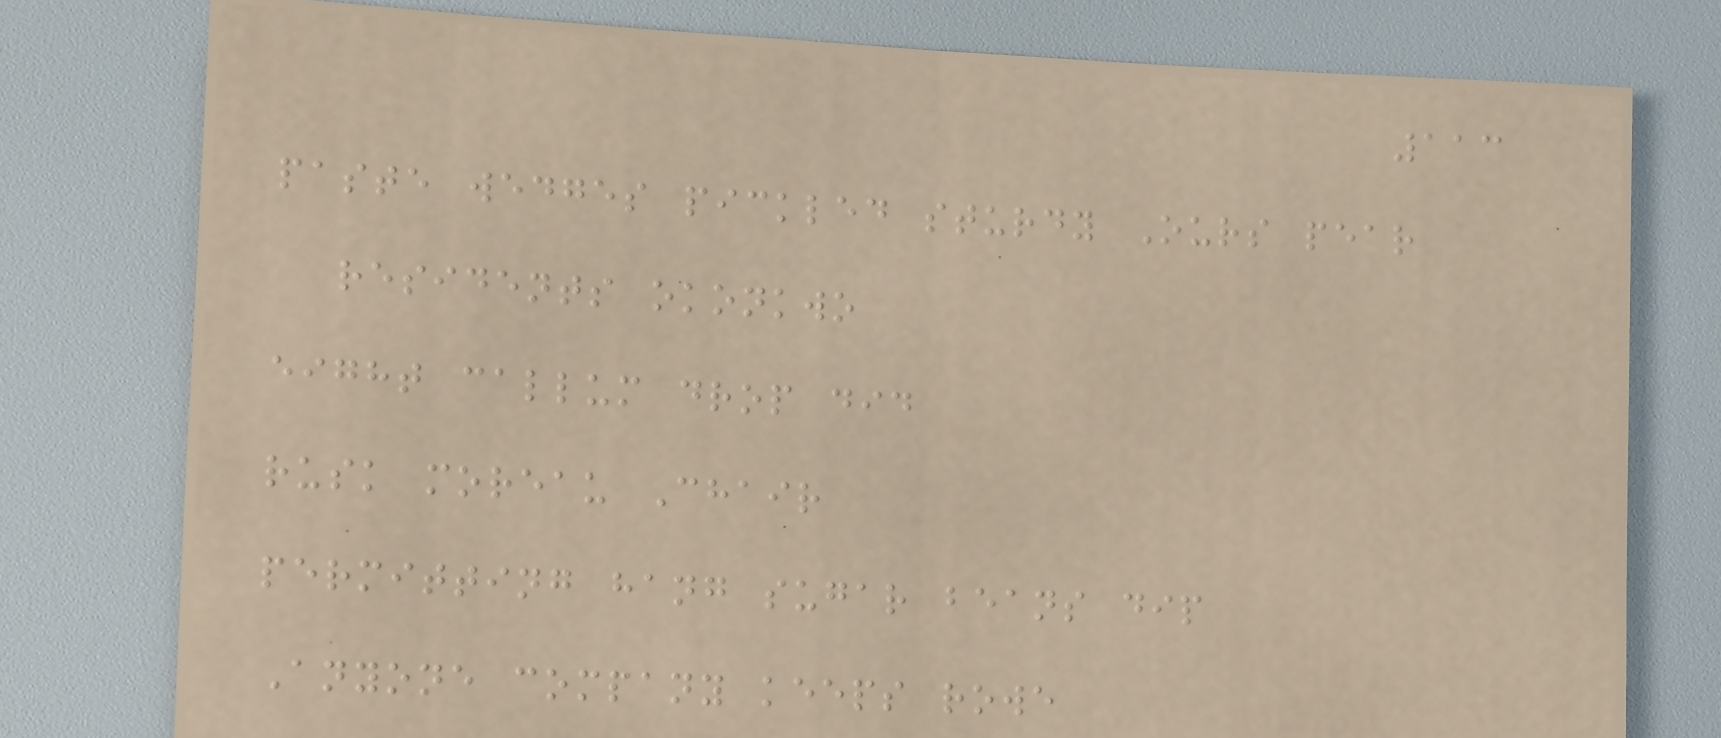113
paste wedges pickled sturdy Ours pear
residents okonkwo
eight callum drop did
rusk moreau Chair
permitting hang sugar beans dip
Anyone company keeps rowe
